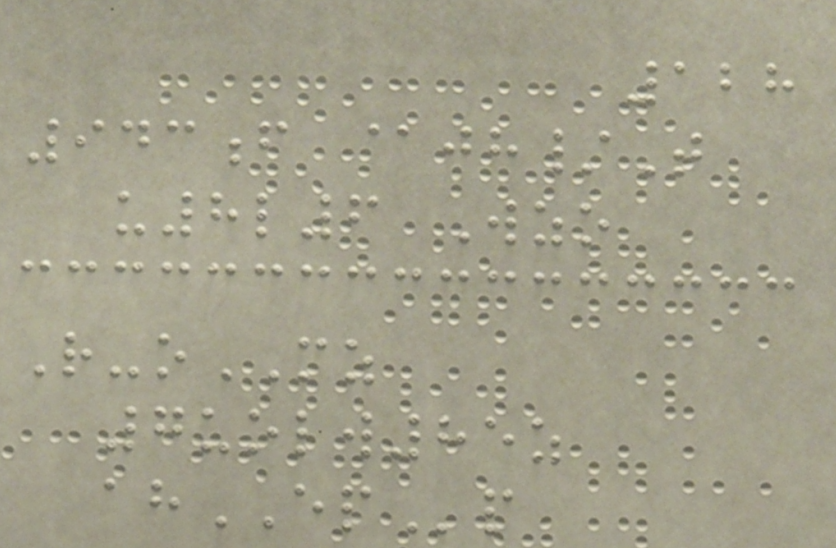128
943f @jh/T
u8l6 Wzo
R-oMZ
7uolw85z
ahEPp
